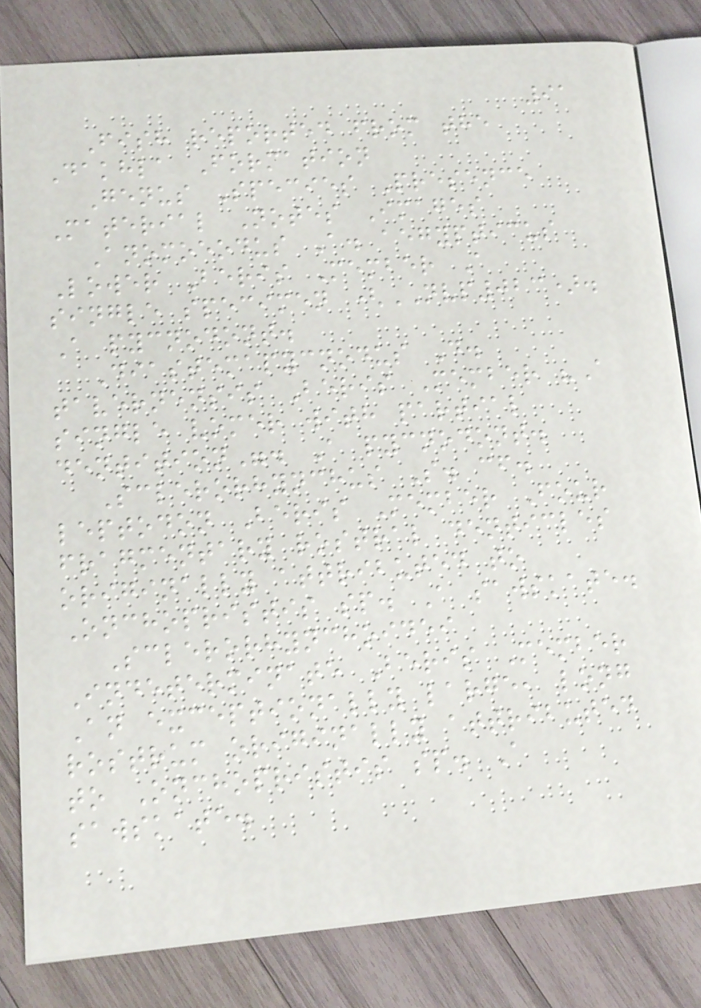91
Fish reported from the
Dakhla Formation
Genus Species Presence
Material Notes Images
Anomoeodus A. aegypticus
Lower Beris Member A
single specimen (NVP023).
A pycnodont.
Diastemapycnodus D.
tavernensis Beris Member "A
single vomer with partial
dentition". A pycnodont.
Sclerorhynchus S. cf.
leptodon Beris Member Four
fragmentary rostral denticles
originally attributed to
Onchopristis sp. A sawskate.
Sclerorhynchoidei
Indeterminate Beris Member
An exceptionally large, long
rostrum originally attributed
to Onchopristis sp. A
sawskate.
